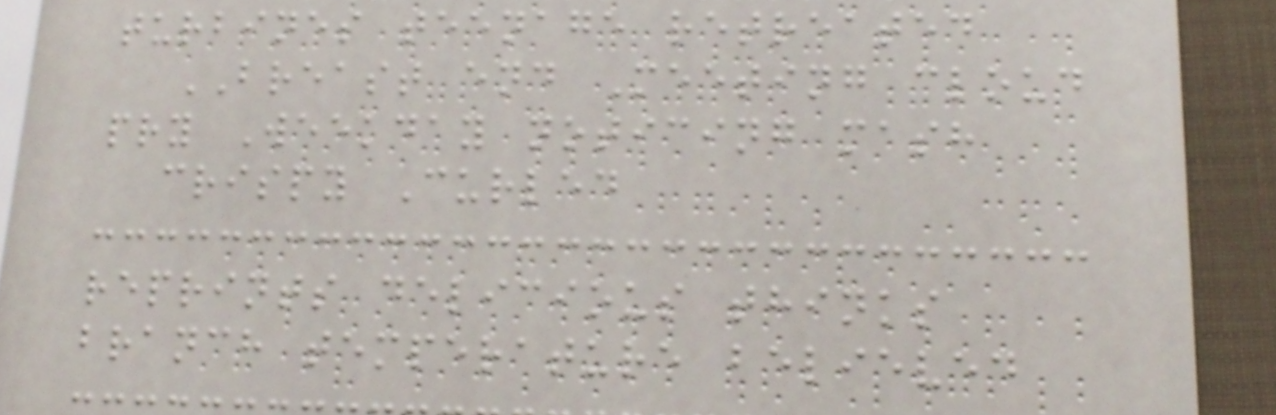turbines teenage retreated
BREAST end Meeting cloud
pry Weekday noticing mash
crispy Curled
reprints delicious thinks
branch temperature believed
